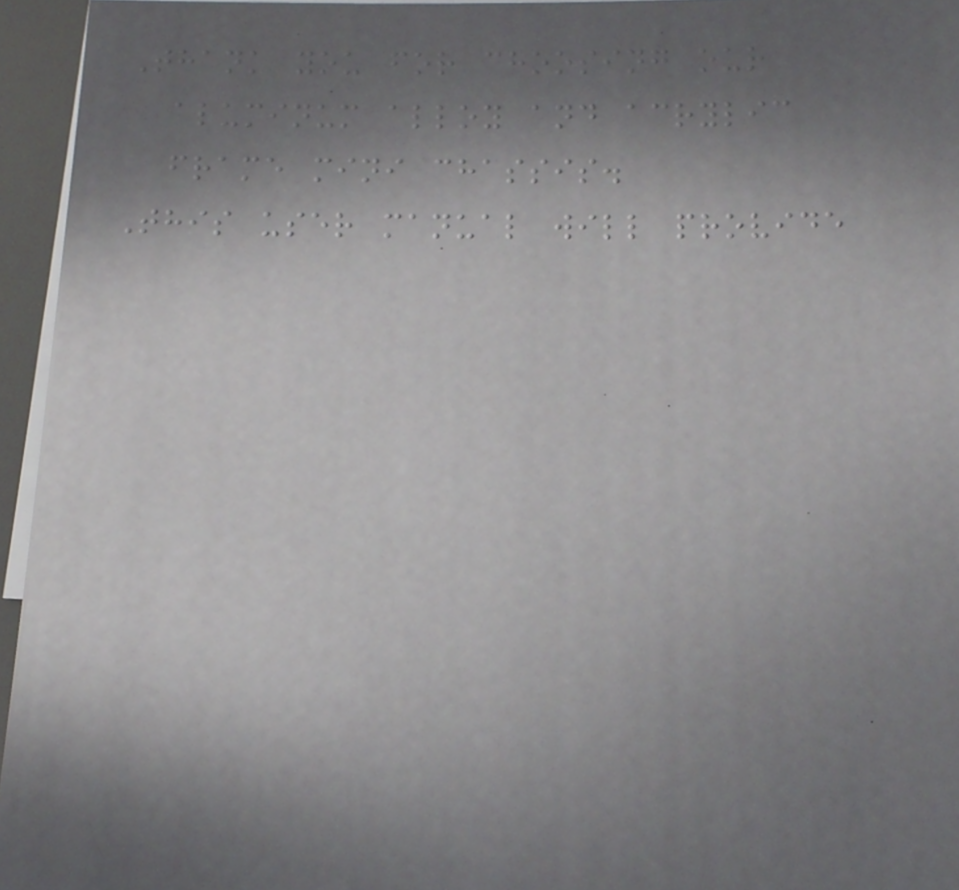Thank you for choosing our
aluminum alloy and acrylic
frame mini chassis.
This user manual will provide
